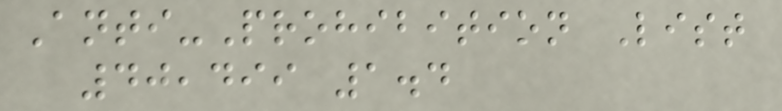Anti-Prohibition List
40,499 1.4
